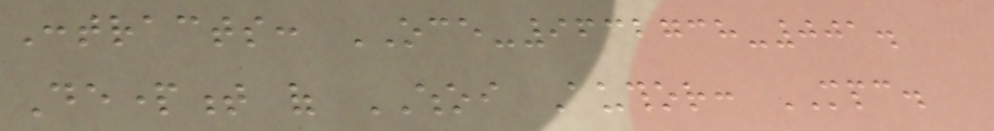Contracts: OCE-9632738-001.
Department of WHOI Author: MPC.
